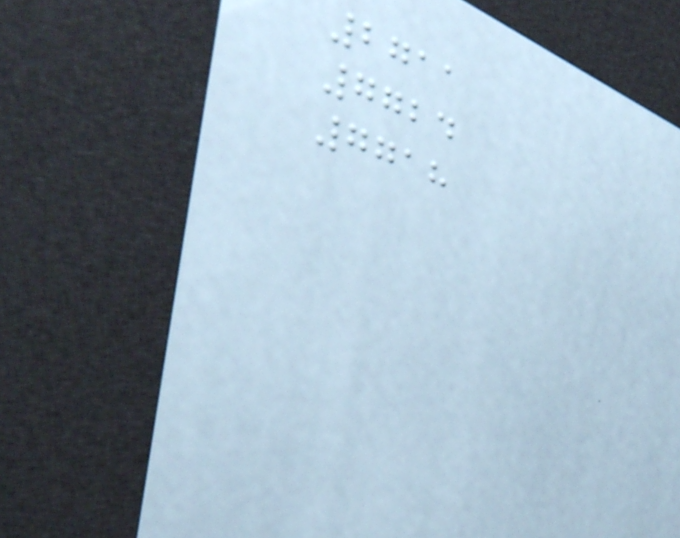2711
7724
7718
